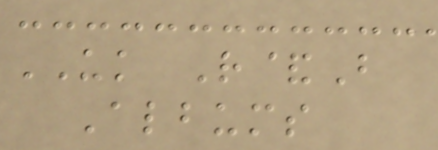UK R&B
Albums
